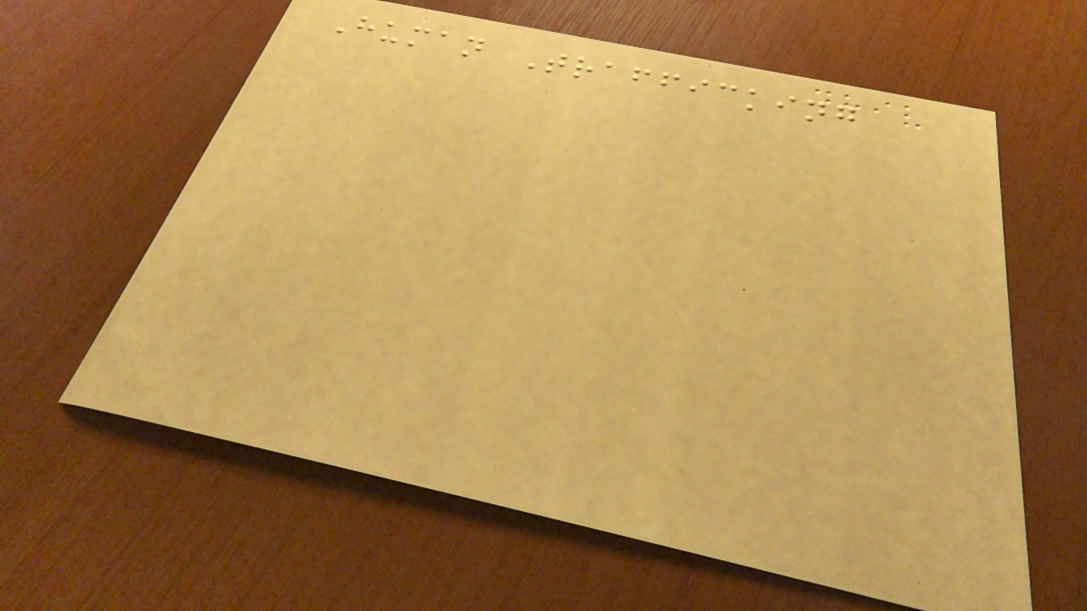Human Trafficking
